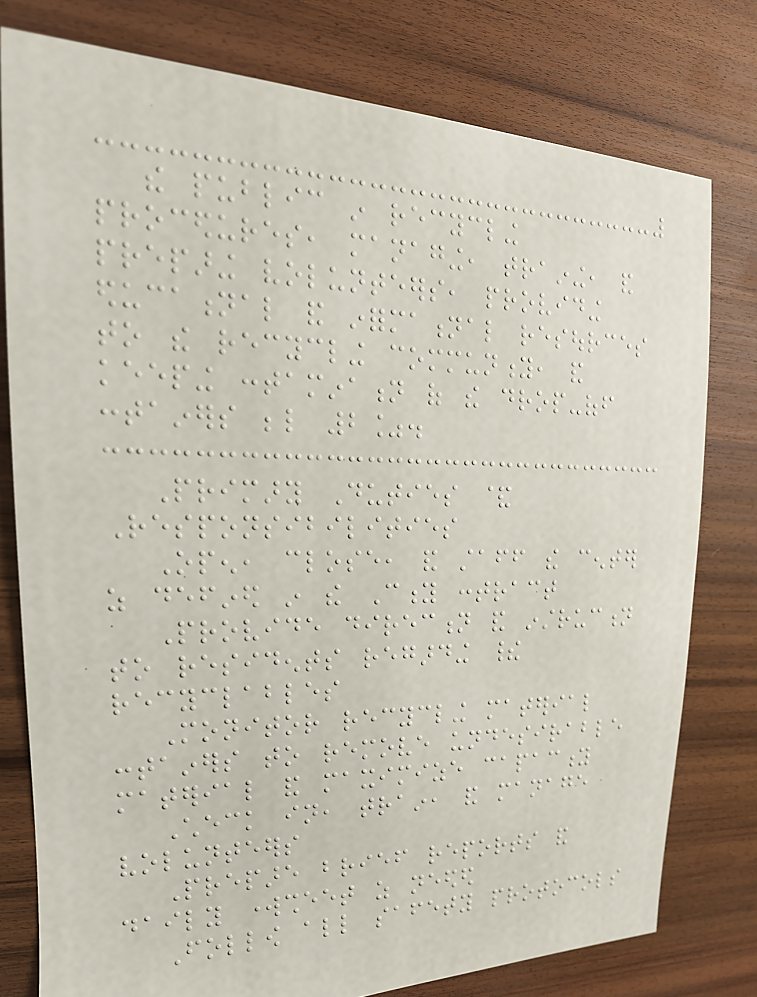the public in recycling
procedures, managing, training, and
preparing volunteers, providing
educational and informational resources
to the recycling community, and
keeping contamination of the drop-off
containers below 2%.
Primary Duties &
Responsibilities
Open, close, and staff the center
as defined in the City contract
Provide direction and instruction
to residents regarding their
recyclables
Monitor recycling material
containers to remove undesirable
material and maximize capacity
Check in, train, and manage
volunteers
Prepare brief reports and
daily worksheet as needed
Follow all safety protocols
